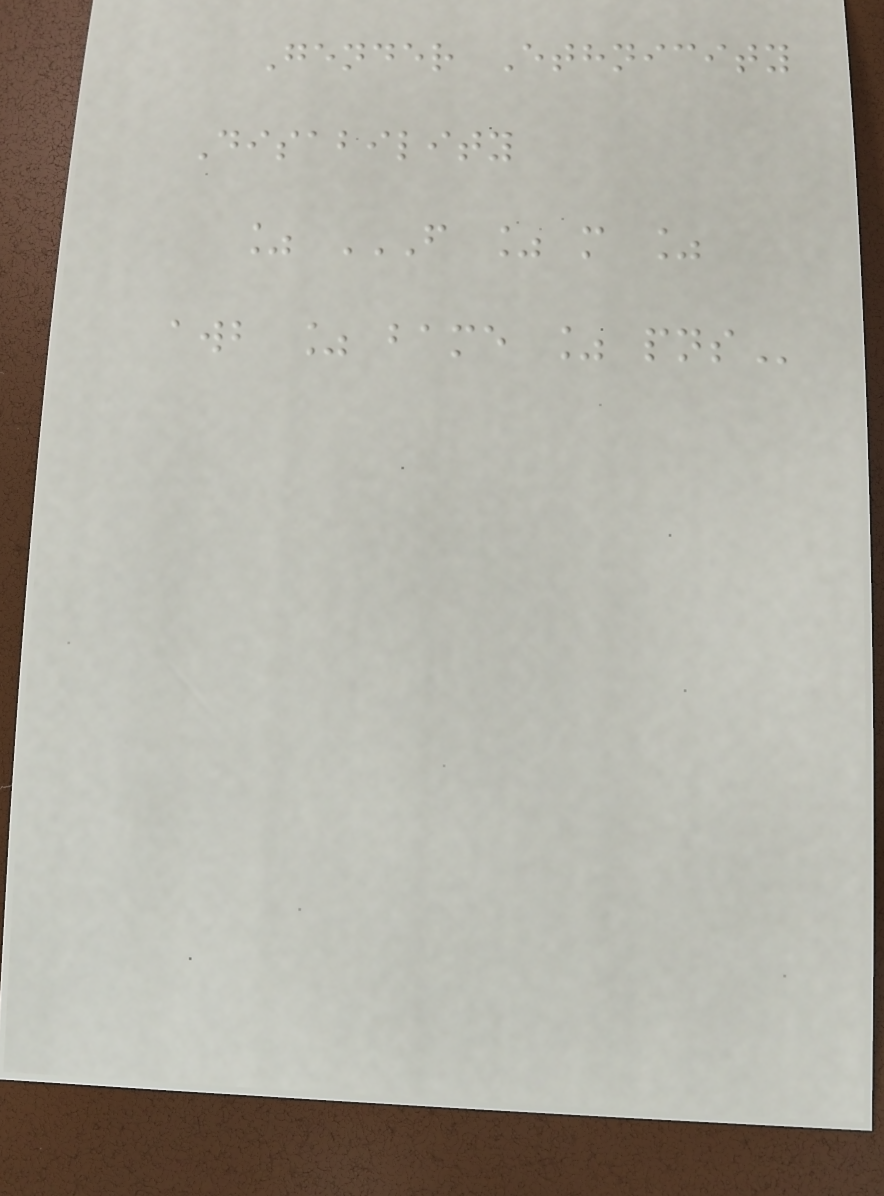Gender Ethnicity
Disability
% F % M %
AWB % BAME % PNS
